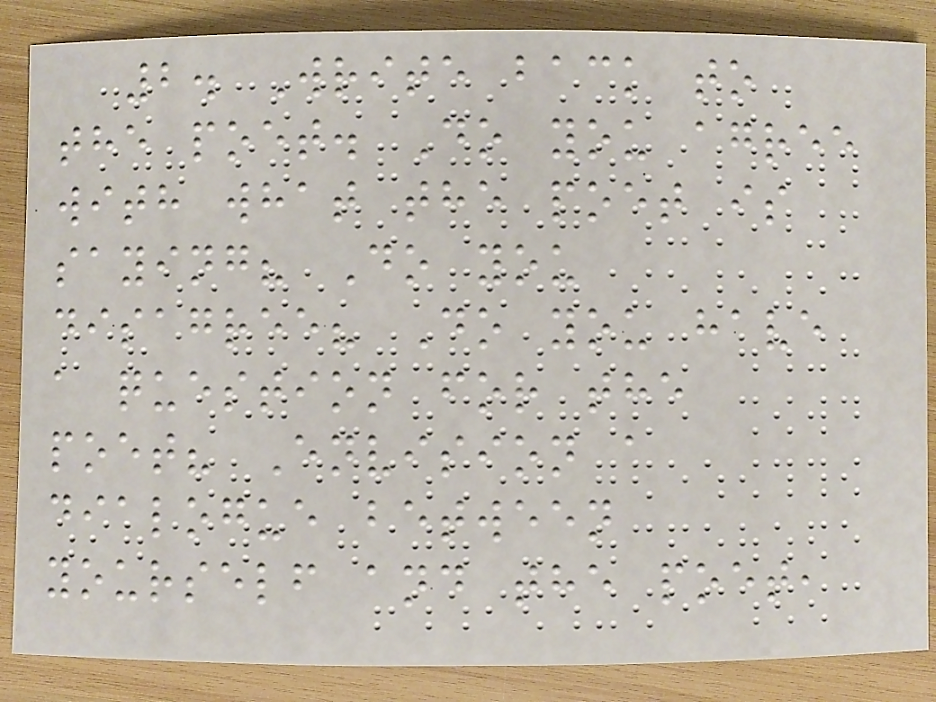2. Write back to
the poet. Do you agree
with what the poet is
saying? Do you
disagree? Do you have
a question for the
poet? Envision a
dialogue between
yourself and the poet,
